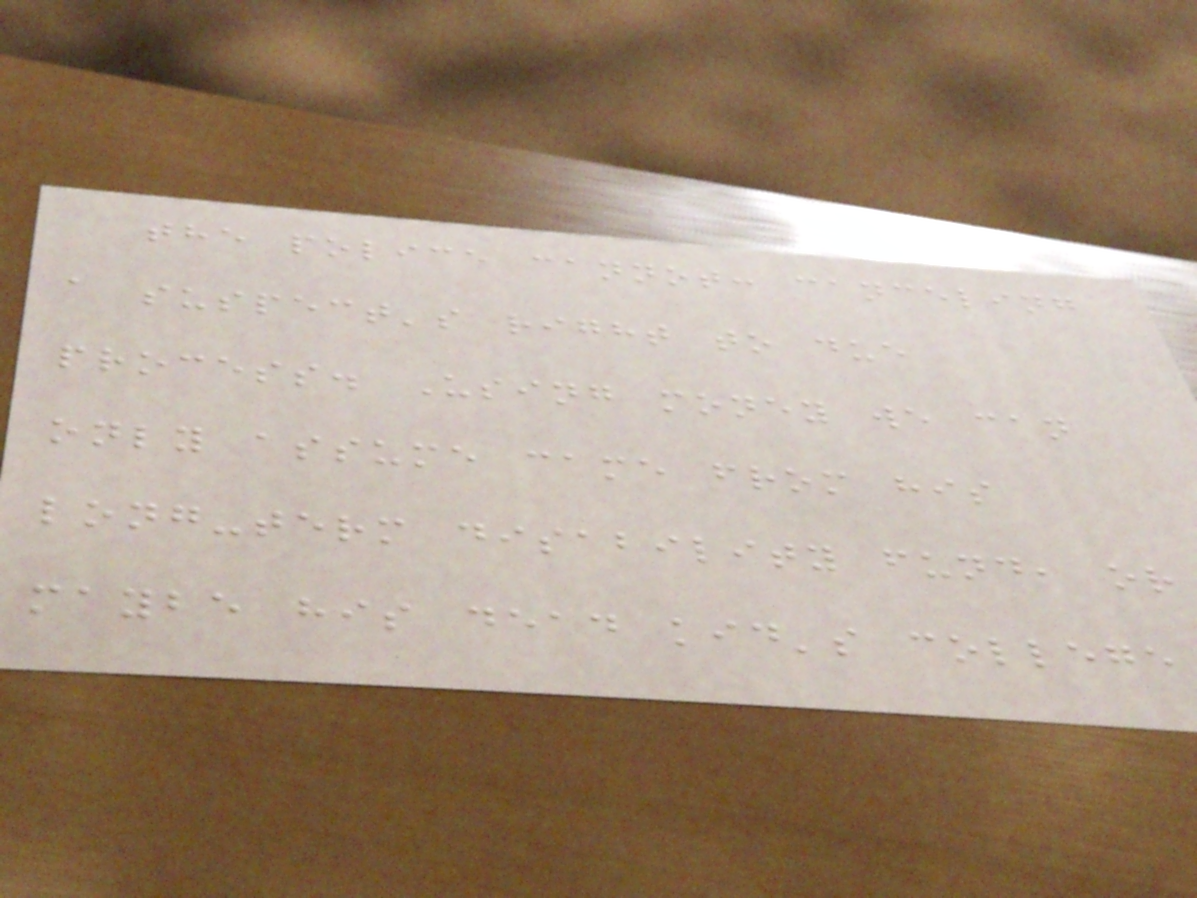the police cannot: canceling
a suspect's right to due
process. Using money we can
only assume came from his
long-term disability fund, or
maybe his dead kid's college
